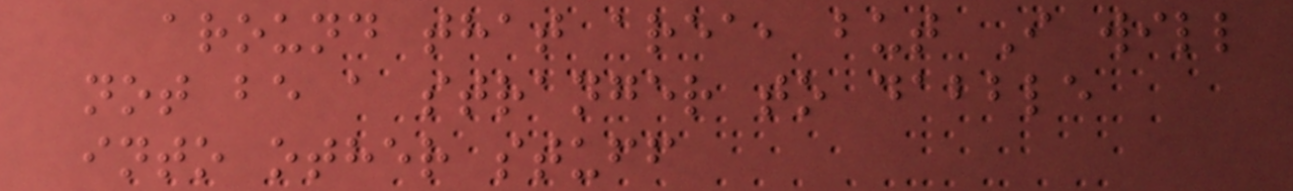around that area, but I will
not be a stranger to dabble
into other stuff
